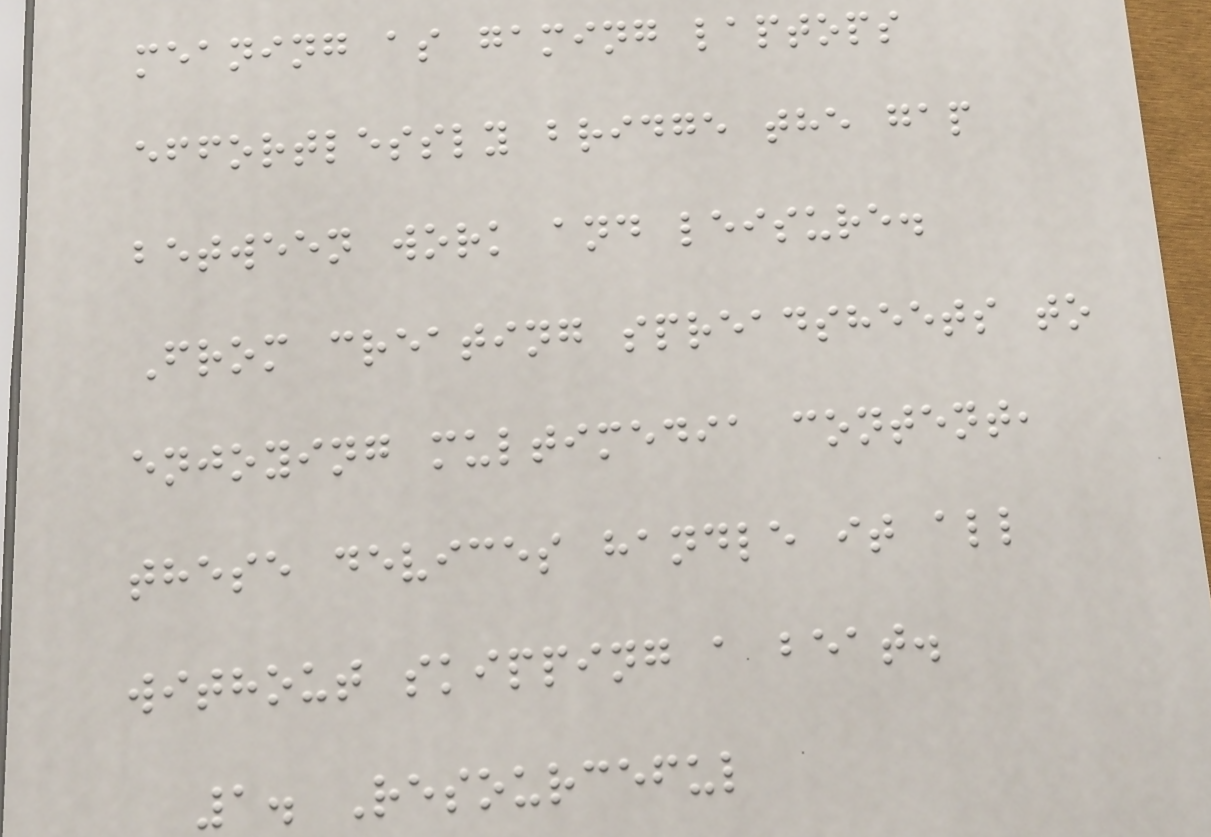meaning as gaming laptops
effortlessly bridge the gap
between work and leisure.
From creating spreadsheets to
enjoying multimedia content,
these devices handle it all
without skipping a beat.
1. Resourceful
